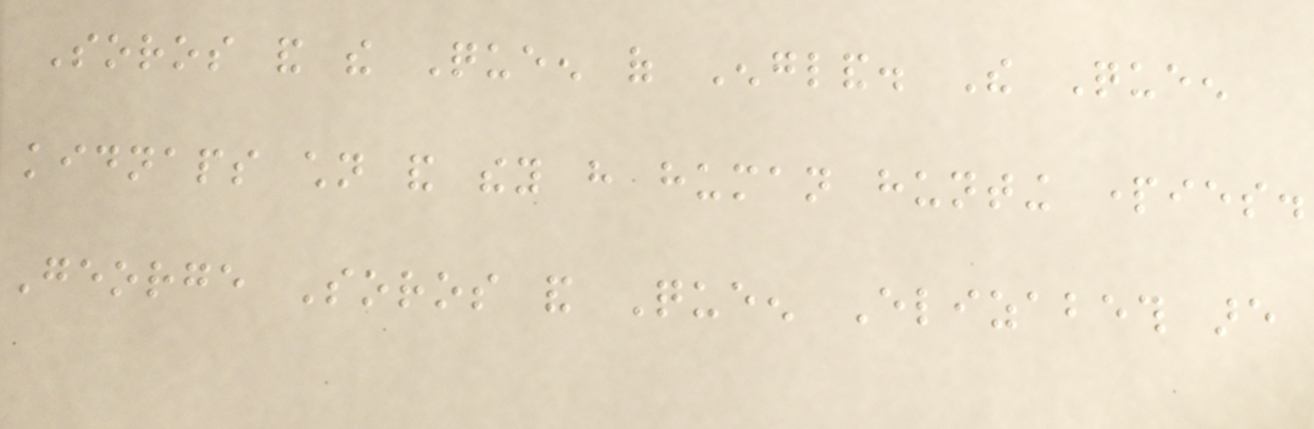Soros and the Queen of England. The Queen
kidnaps children and they have human hunting parties.
George Soros and Queen Elizabeth are
